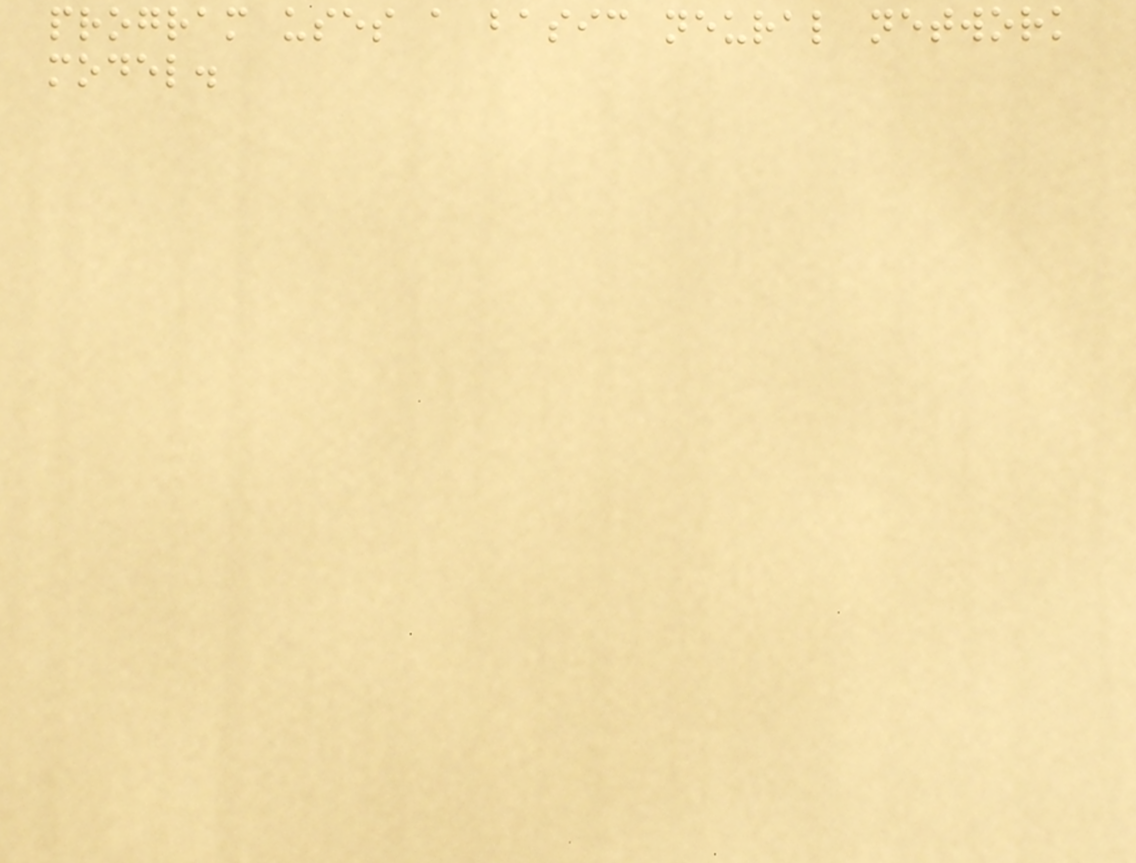program uses a basic neural network
model.
